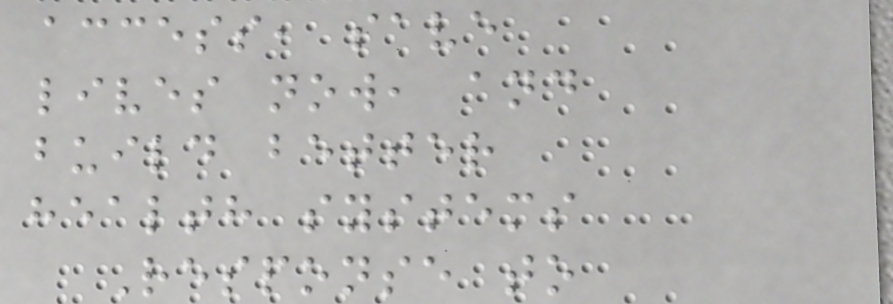access, save
lives now, and
build better
health systems
Response to
